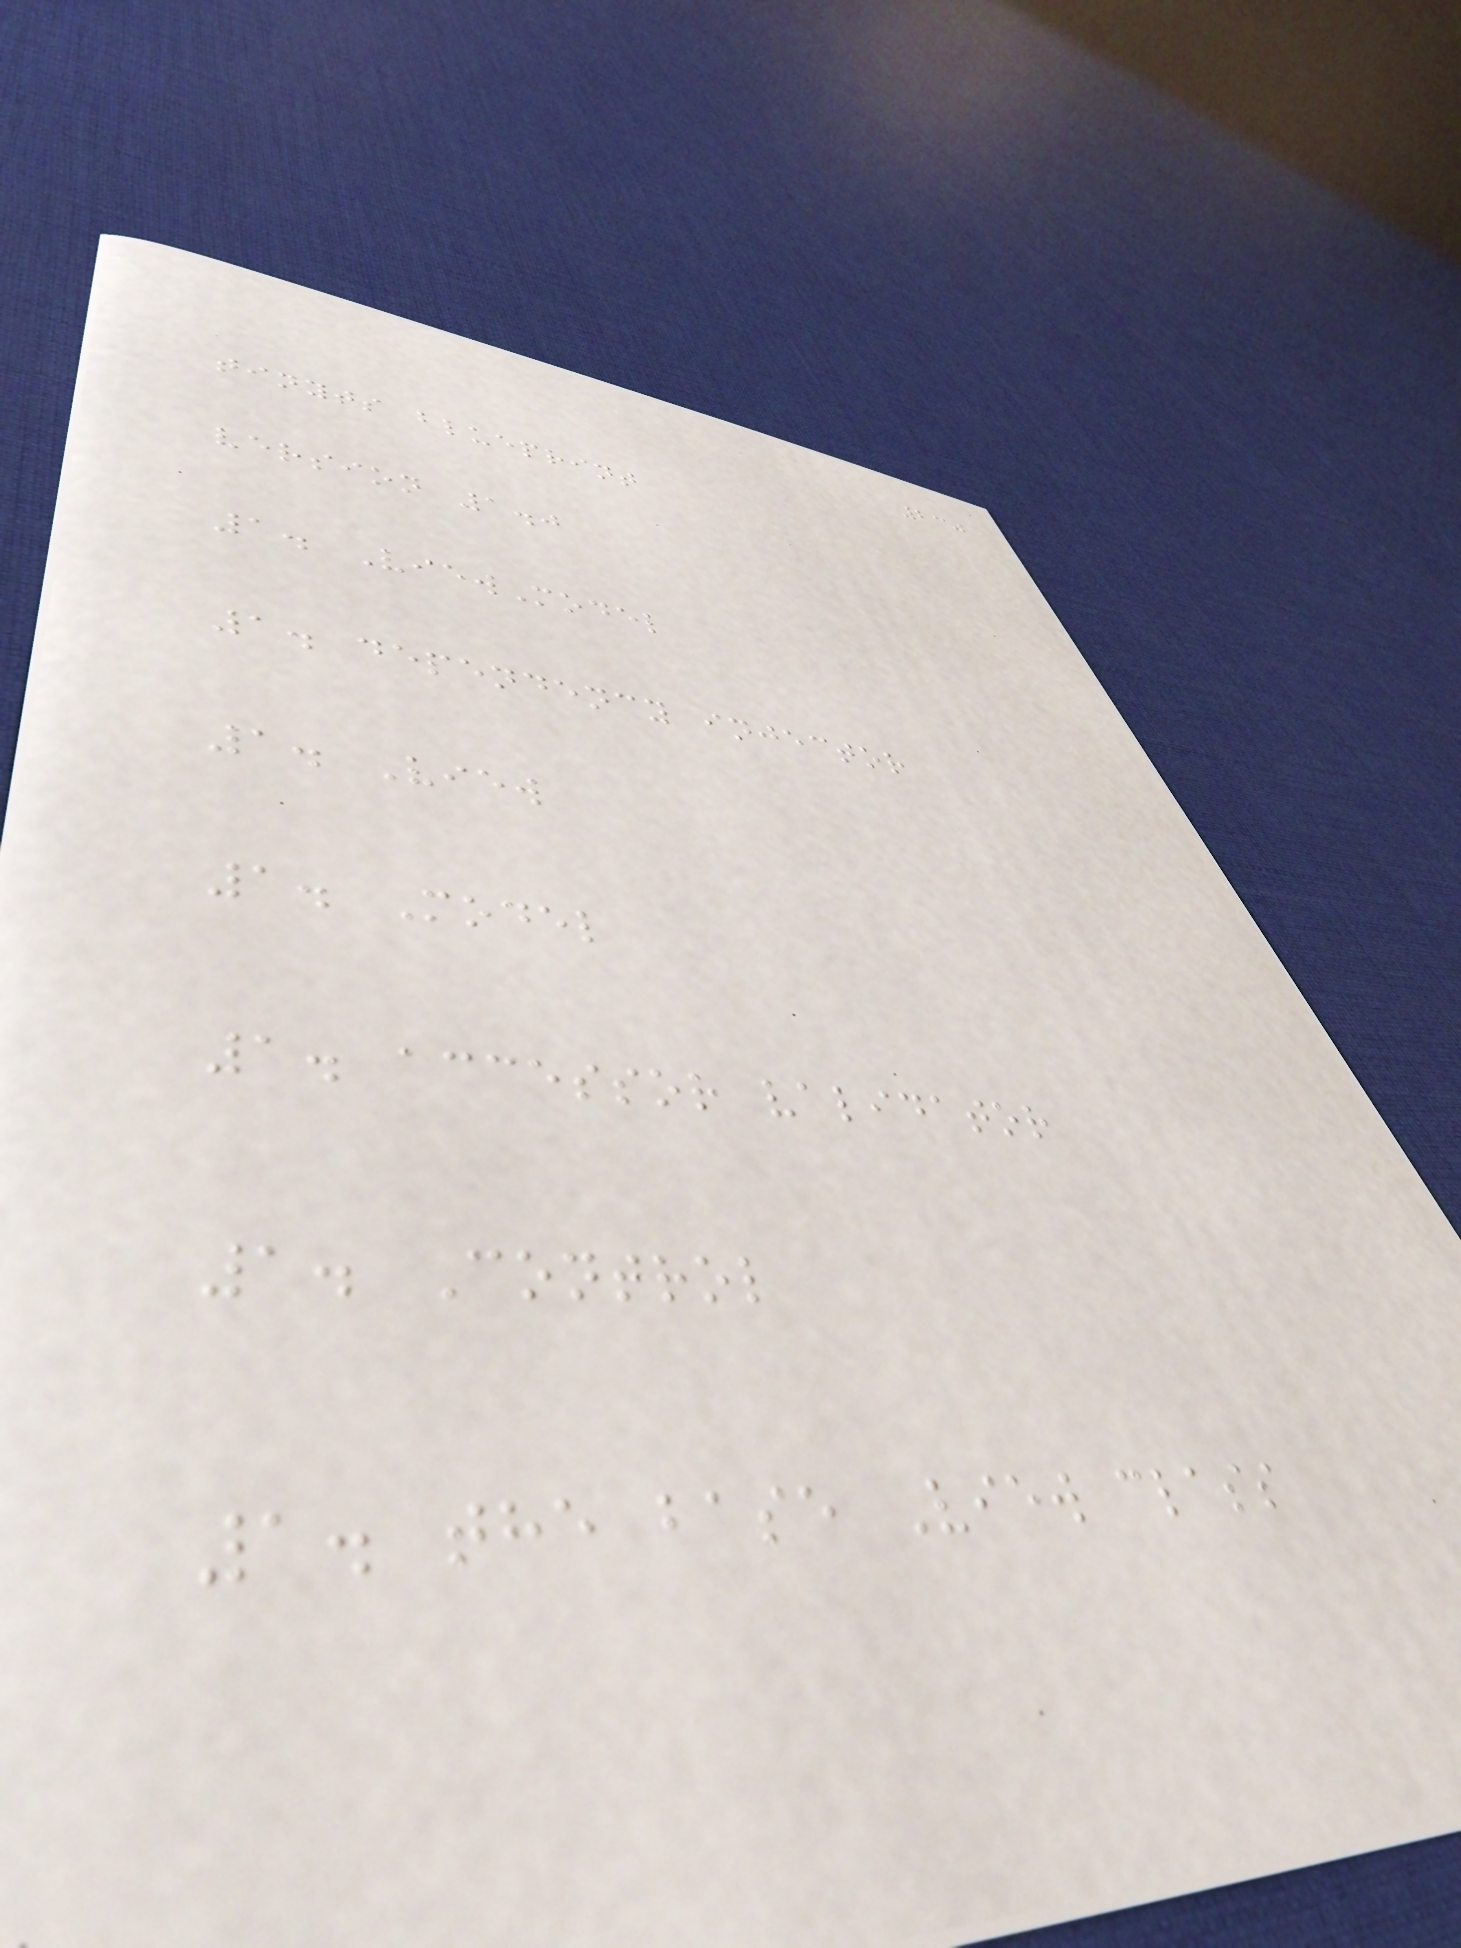230
tinyts blueprint
version 1.0
1. ViewModel
1. dependency injector
1. View
1. Model
1. accessor validator
1. Control
1. the base View class
